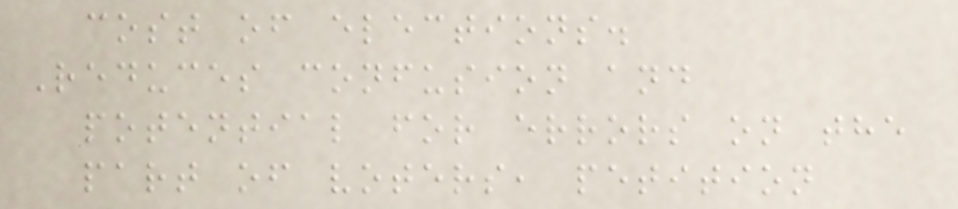cost of elections.
Reduces confusion and
potential for errors on the
part of voters, petition
